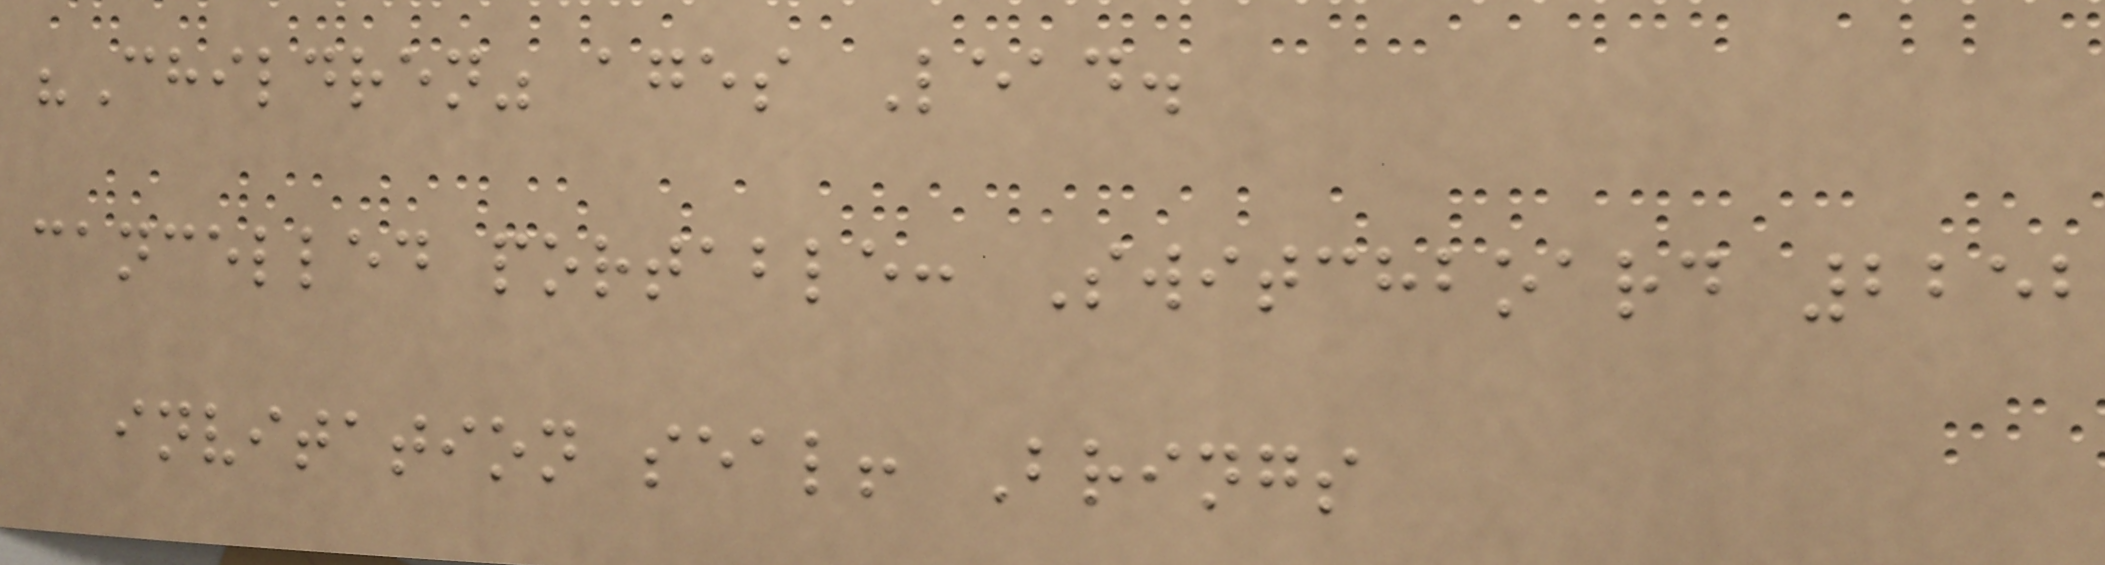"Children" ages Lead.
cancelled portable: Switchboard 2252
invitation seal! Brings
